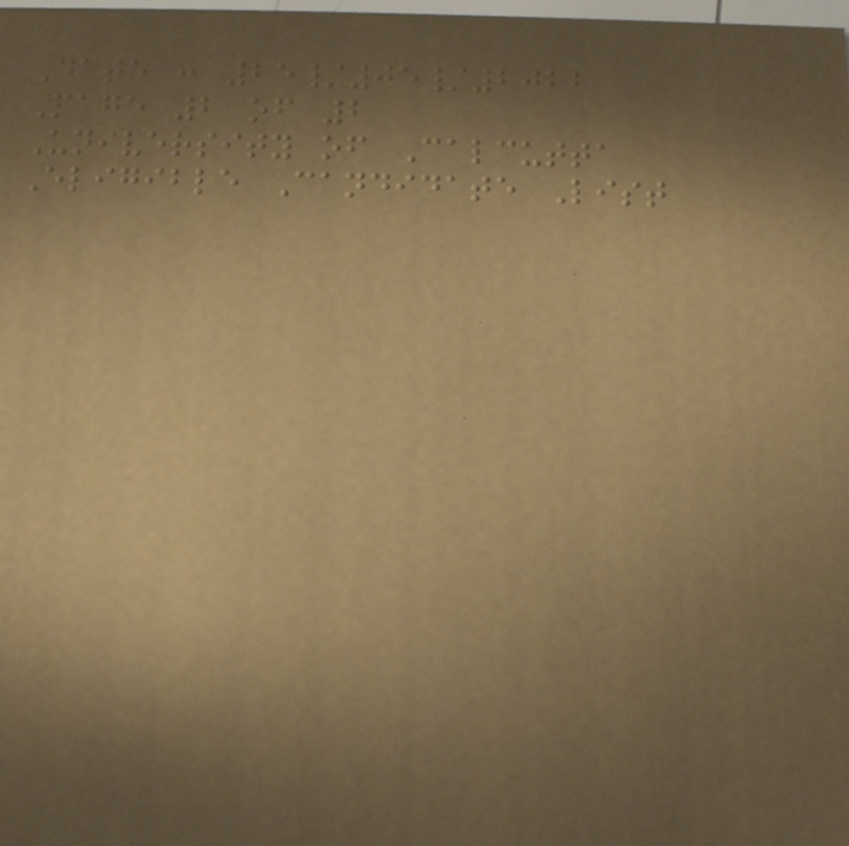Date : 25/05/2022
Page 2 of 2
University of Calcutta
Eligible Candidate List
